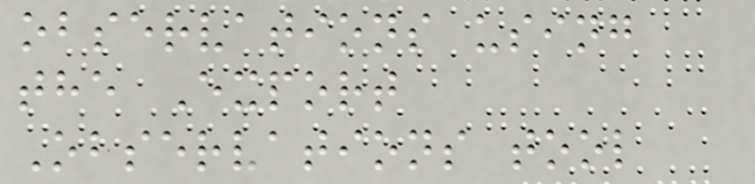observations using
the Export
Observations tool
